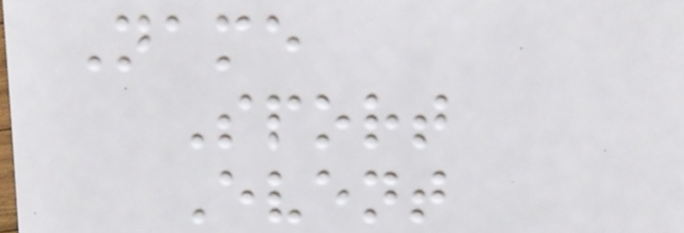Name
Sport
Event
